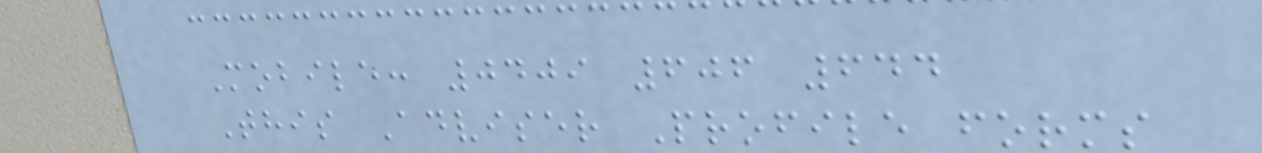Mobile: 0409 606 644
This Adviser Profile forms
